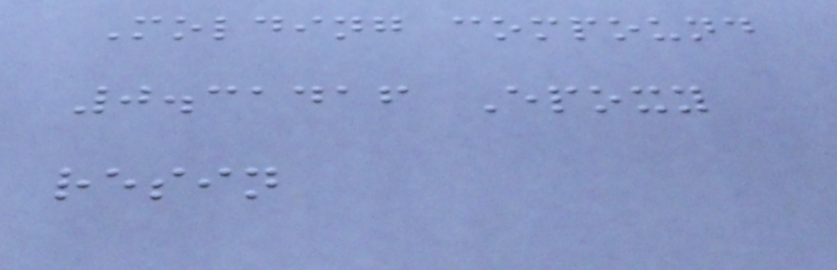Molding compound
0.31416 Epoxy
resin
